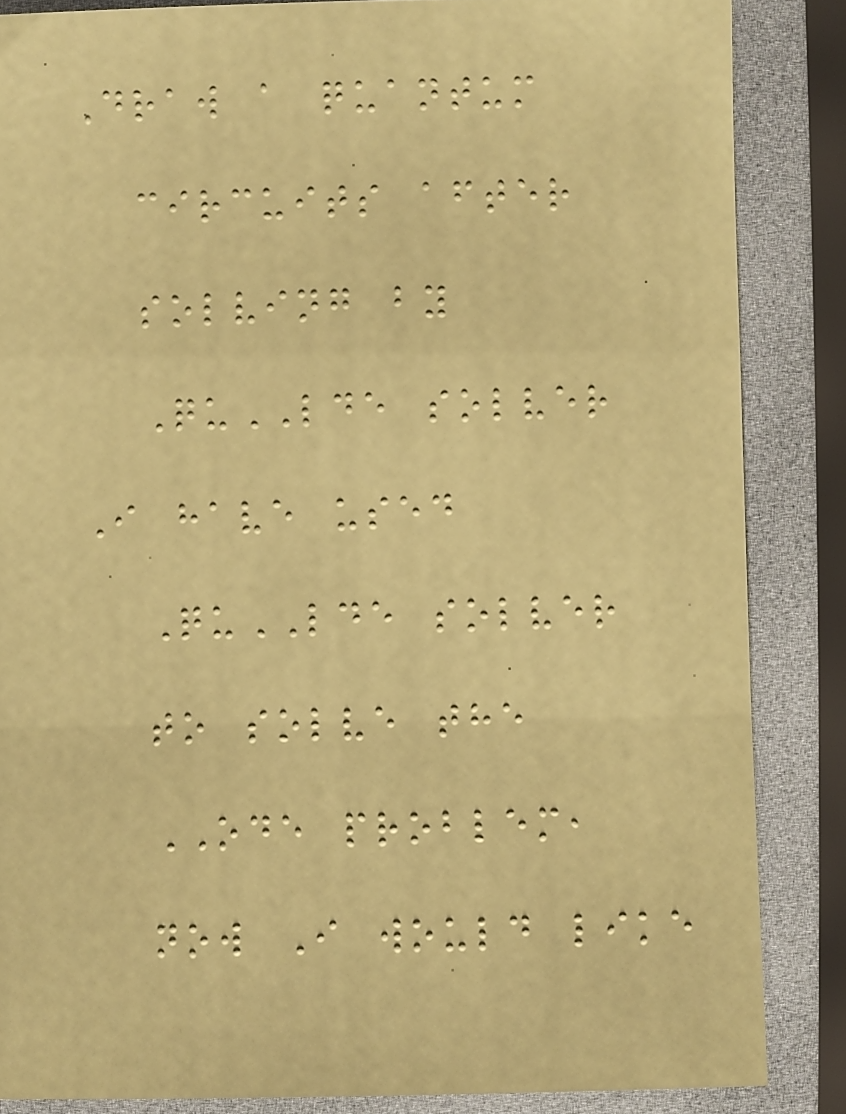Draw a quantum
circuits after
solving by
QuLDE solver
I have used
QuLDE solver
to solve the
ODE problem,
now I would like
